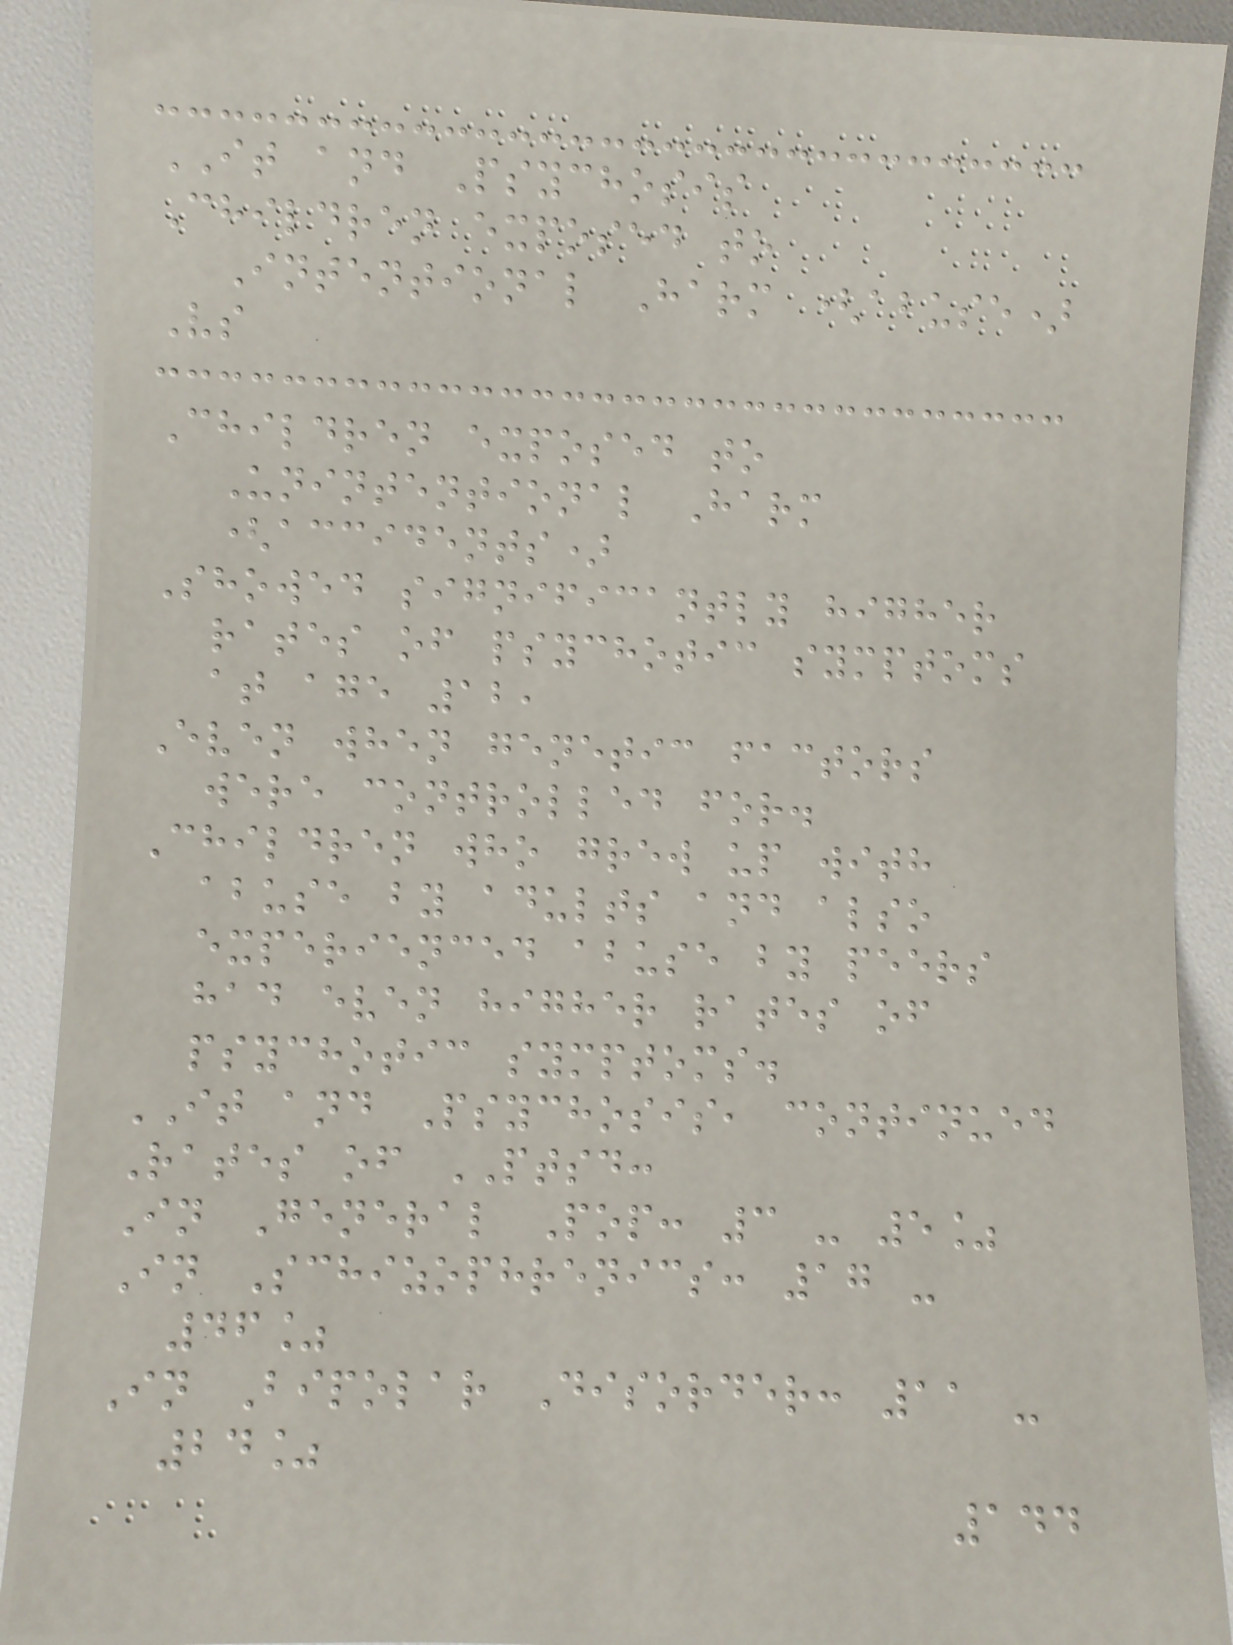IT and Psychosis
Children exposed to
Intentional Harm (abuse)
Vs
Children exposed to
Unintentional Harm
(accidents)
Showed significantly higher
rates of psychotic symptoms
at age 12,
Even when genetic factors
were controlled for.
Children who grew up with
abuse by adults and also
experienced abuse by peers
had even higher rates of
psychotic symptoms.
IT and Psychosis, continued
Rates of PTSD:
In General Pop: 3 - 5%
In Schizophrenics: 17 -
46%
In Bipolar Disorder: 11 -
24%
144
